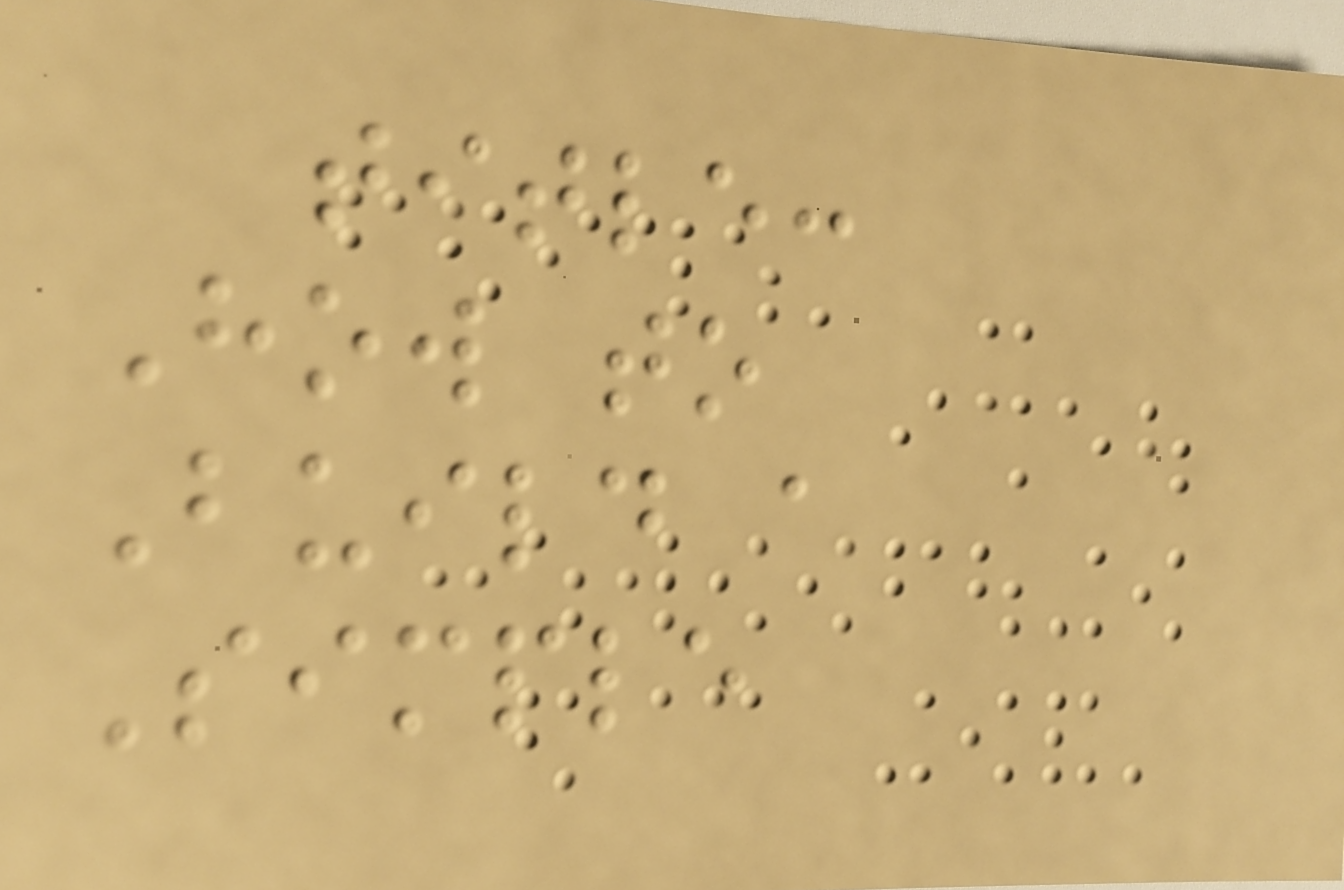title:
How to
Build a
Simple
